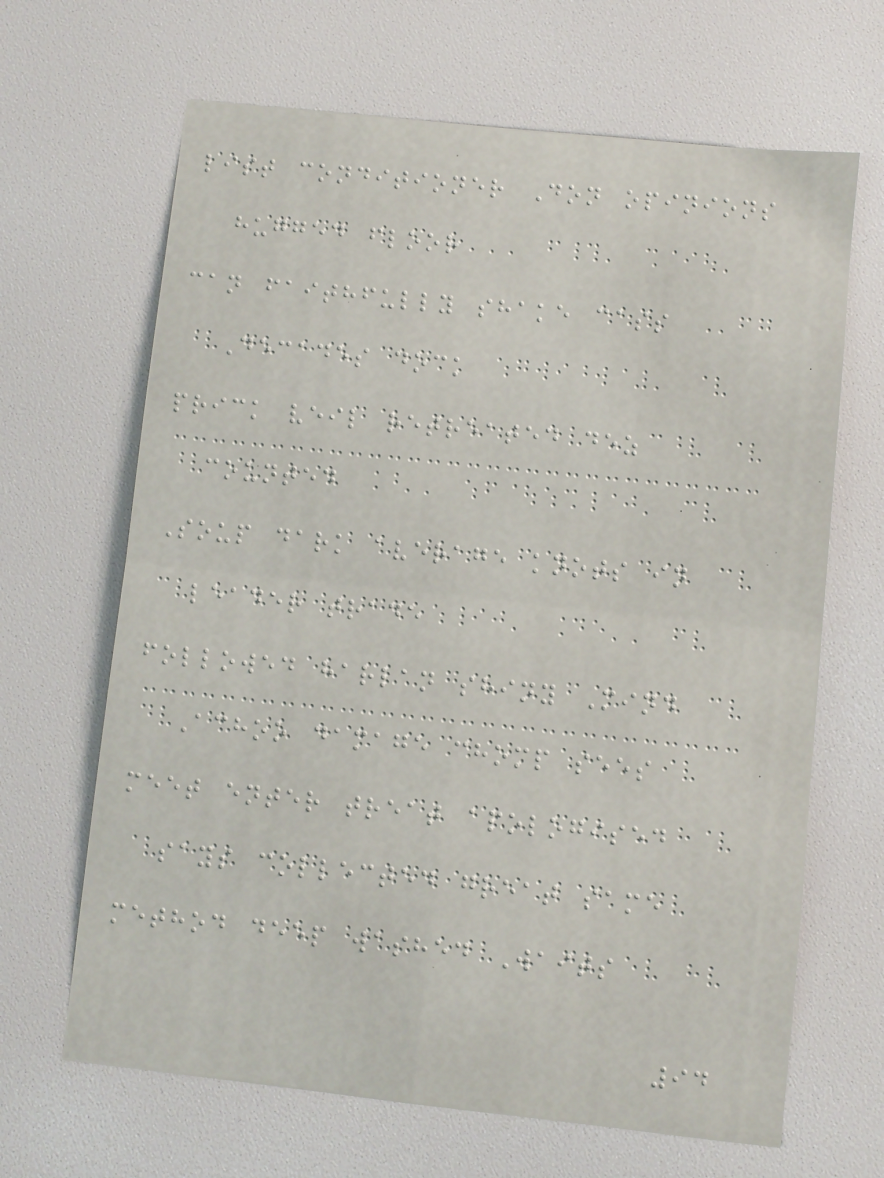list conditioner Don opinions
hugged floor
can faithfully shake cass
Decades dock
prick veil retreated dez
counted
Soup dark average knots in
leader trade
followed harlan shiny Mind
Achoo damage chomp sees
meet enter treat apologised
says collected great same
method deep washed Waits
94
